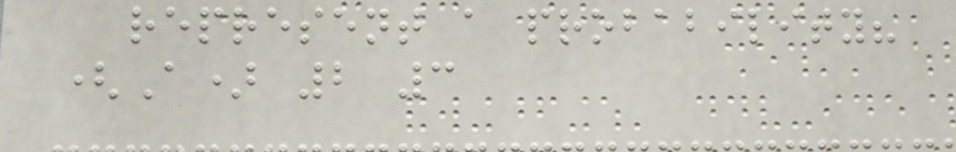represent a probability?
(A) 2 3
